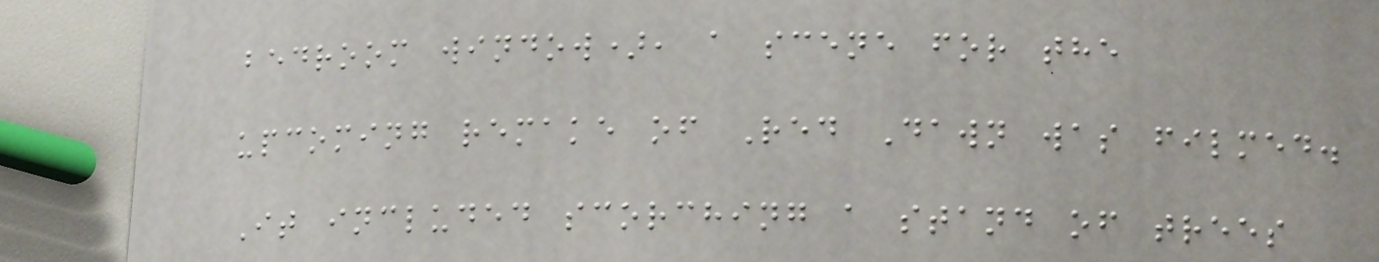bedroom window), a scene for the
upcoming remake of Red Dawn was filmed.
It included scorching a stand of trees
